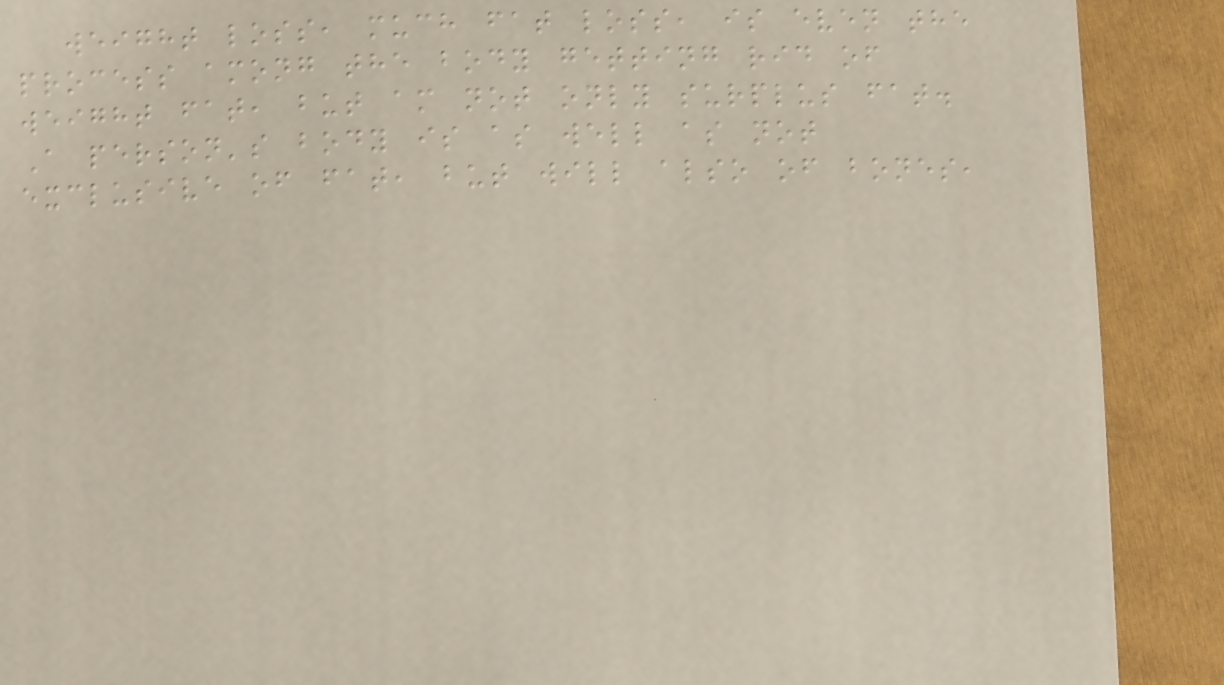weight loss, much fat loss, is even the
process among the body getting rid of
weight fat, but am not only surplus fat.
A person's body is as well as not
exclusive of fat, but will also of bones,
